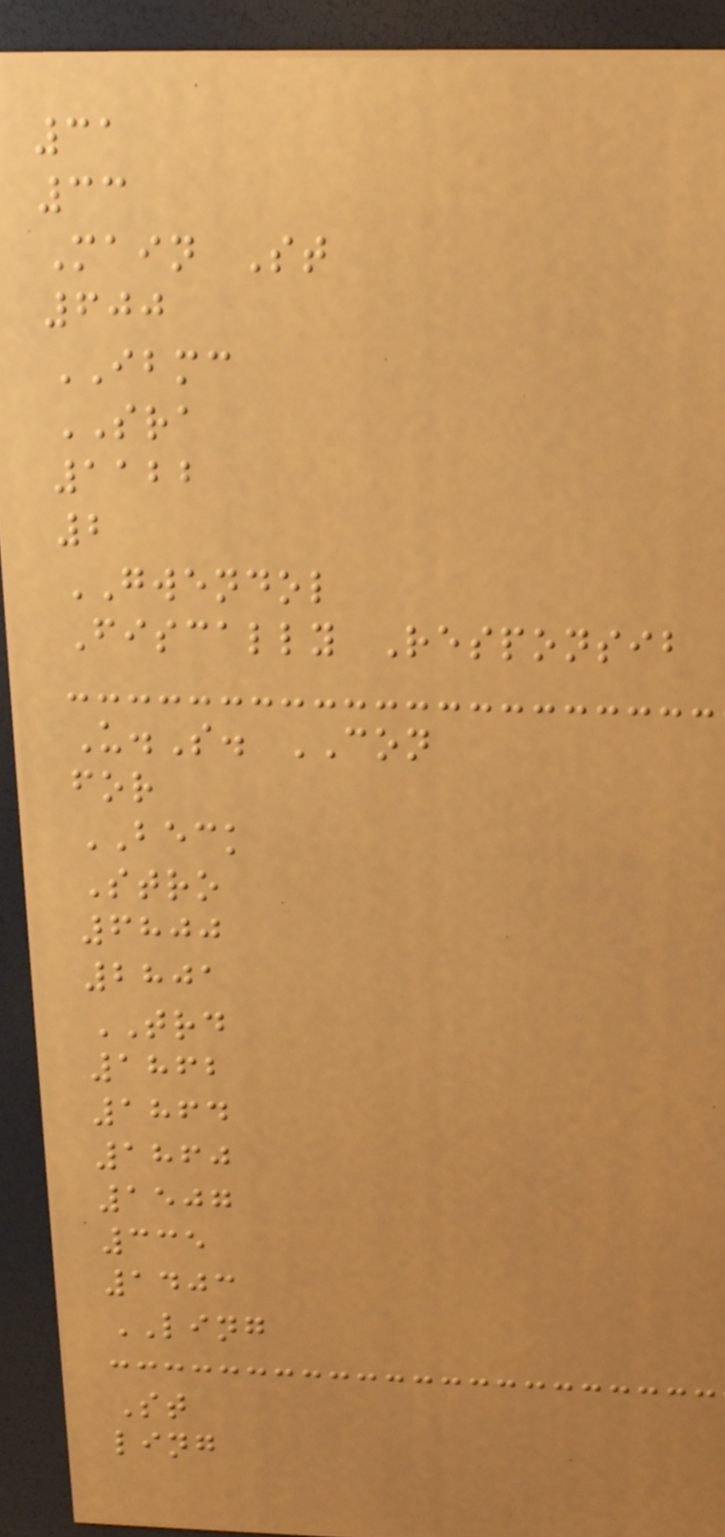31
33
Main St
600
IBMC
SRA
1122
2
GWENDOL
Fiscally Responsib
U.S. CON
for
BECK
Stro
6800
2801
TRD
1862
1864
1860
1507
335
1403
LING
St
ling
